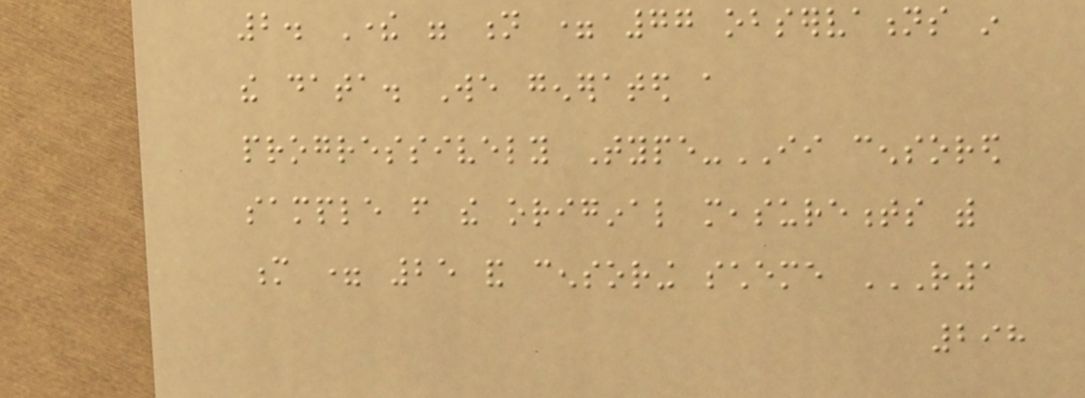2. There were n = 77 observations in
the data. We generated a
progressively Type-II censored
sample from the original measurements with
m = 25 and censoring scheme R1
298
